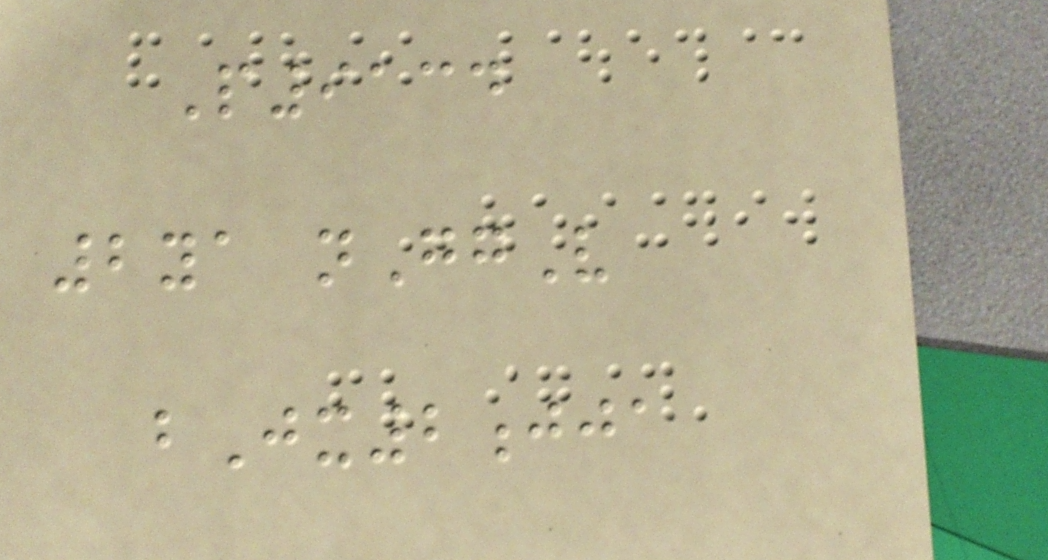P9134
2ya nGgV
bJx2jja
